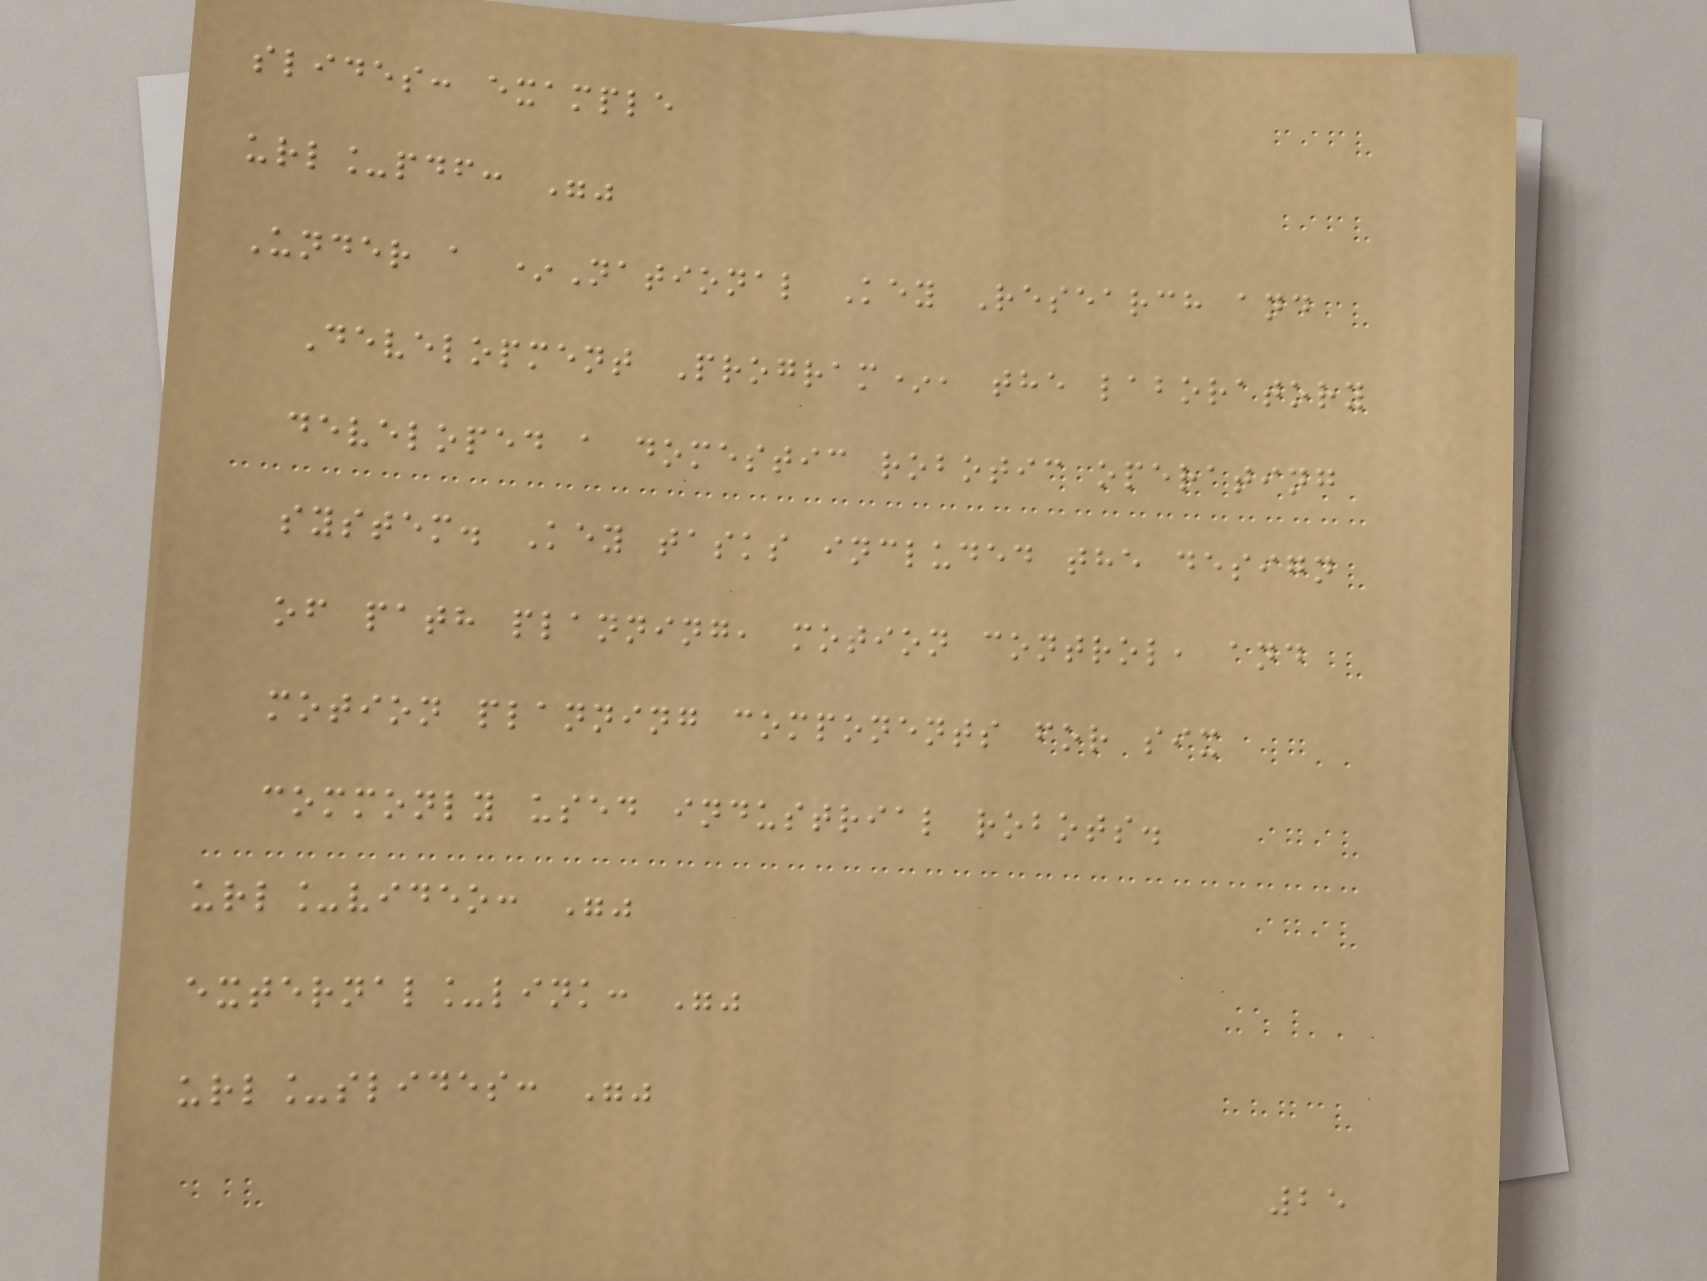slides: example
url_pdf: ""
Under a *National Key Research and
Development Program*, the laboratory
developed a domestic robotic operating
system. Key tasks included the design
of path planning, motion control, and
motion planning components for six
commonly used industrial robots.
url_video: ""
external_link: ""
url_slides: ""
25
